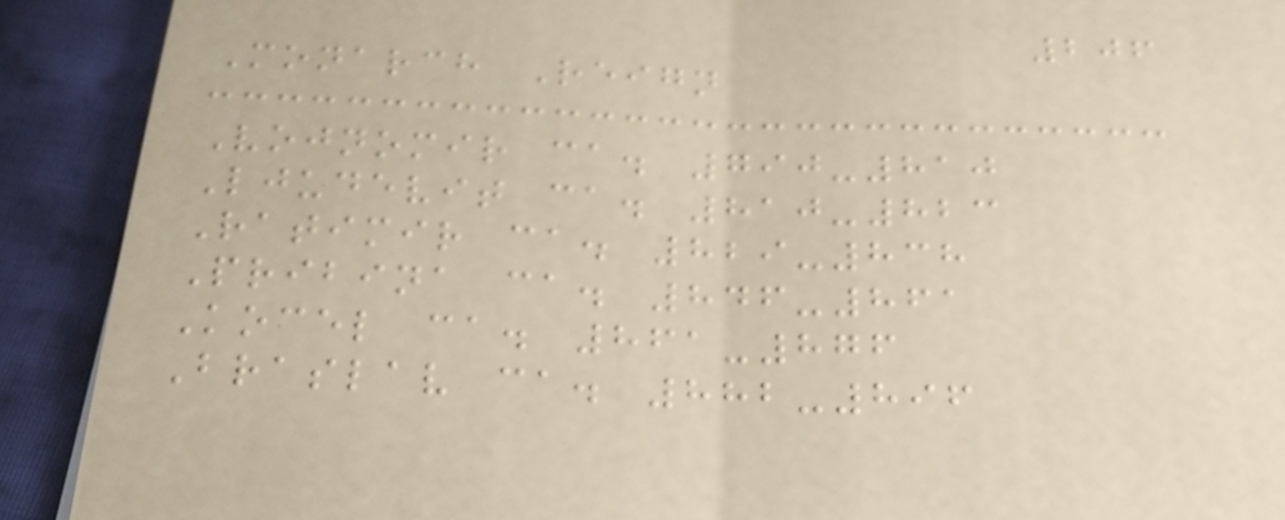206
Monarch Reign
Vojnomir ca. 790-810
Ljudevit ca. 810-823
Ratimir ca. 829-838
Pribina ca. 846-861
Kocel ca. 861-876
Braslav ca. 882-896
